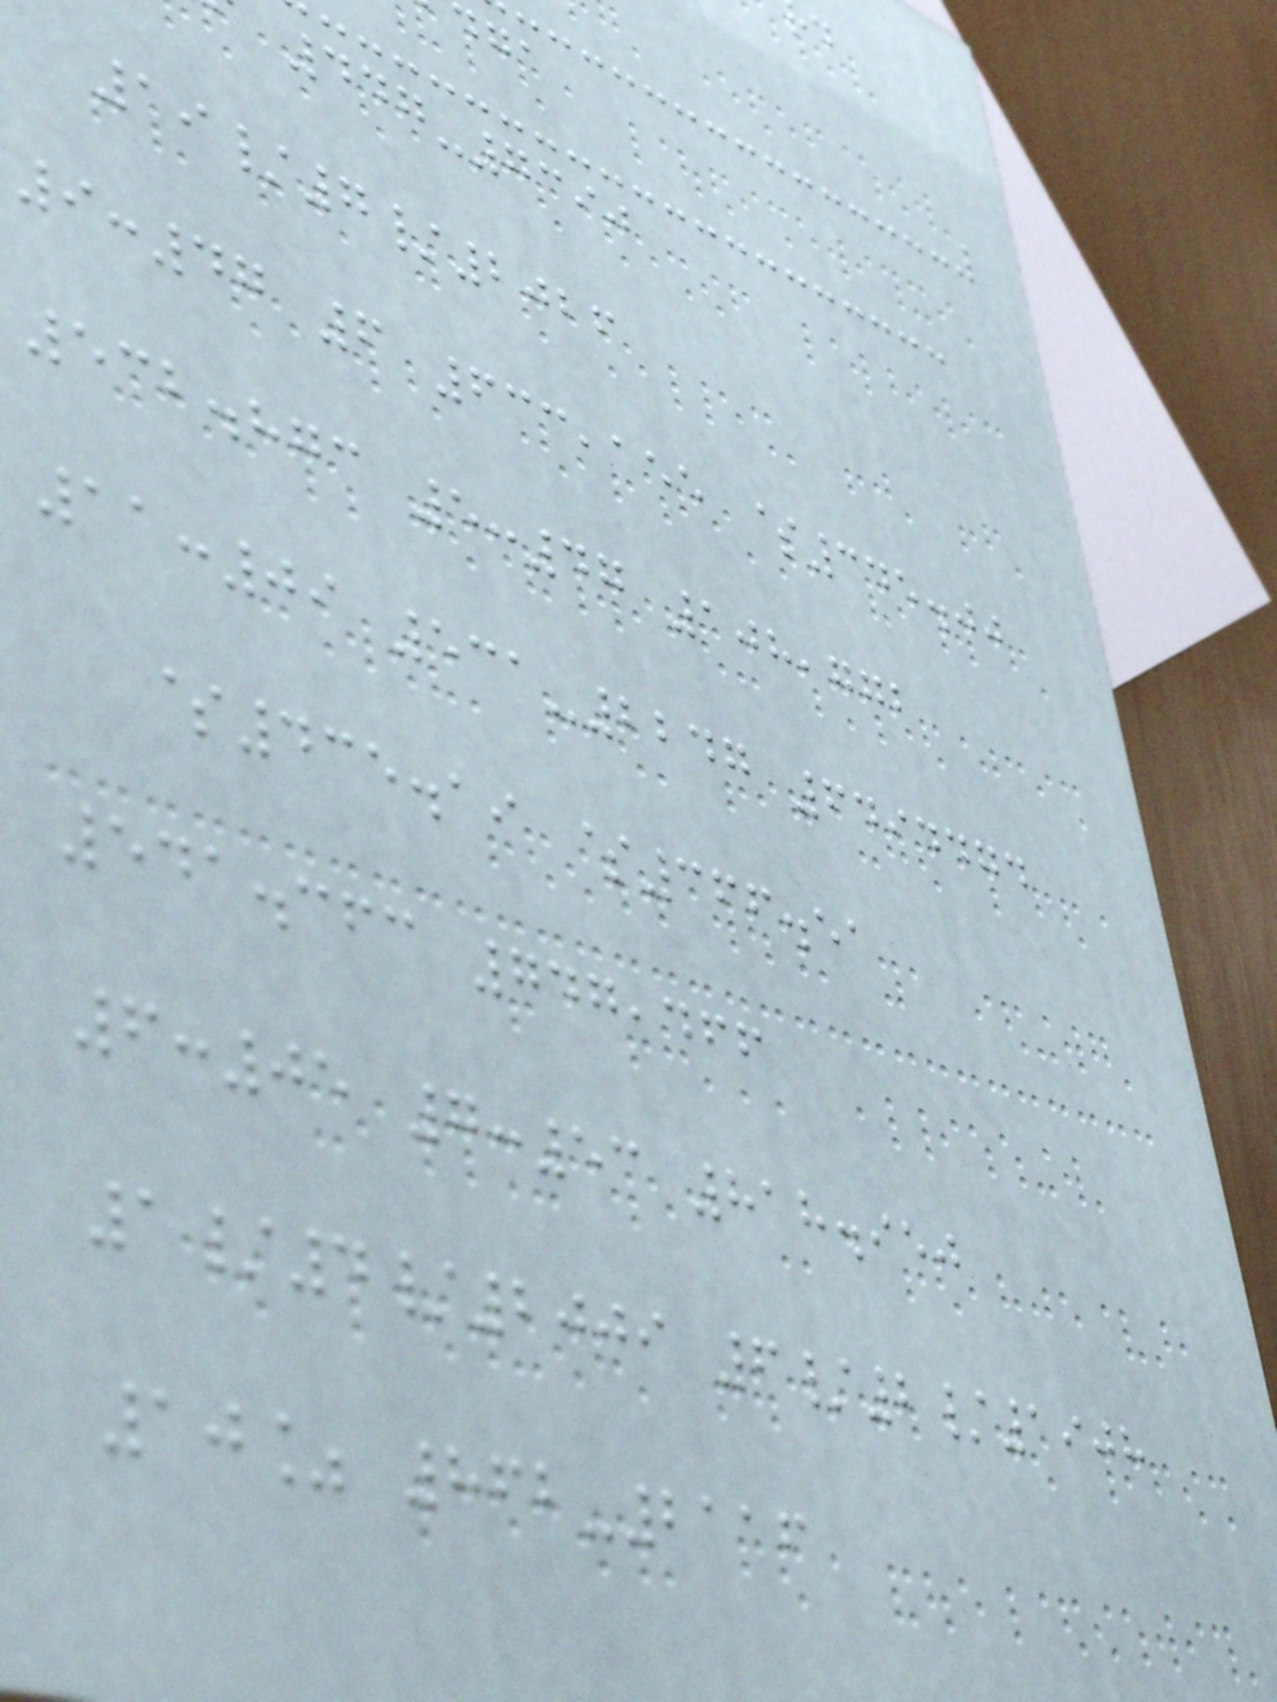447-7390
19/7/2026
9:47 6 633,155 $345.00
532.873 5:47 108,772
11:09 531-2247 6494474
$435.19 $366.51
541.363 747,466
6:05 7:53 818.950
1/4/2009 6/2/1908
10% 862-2116
